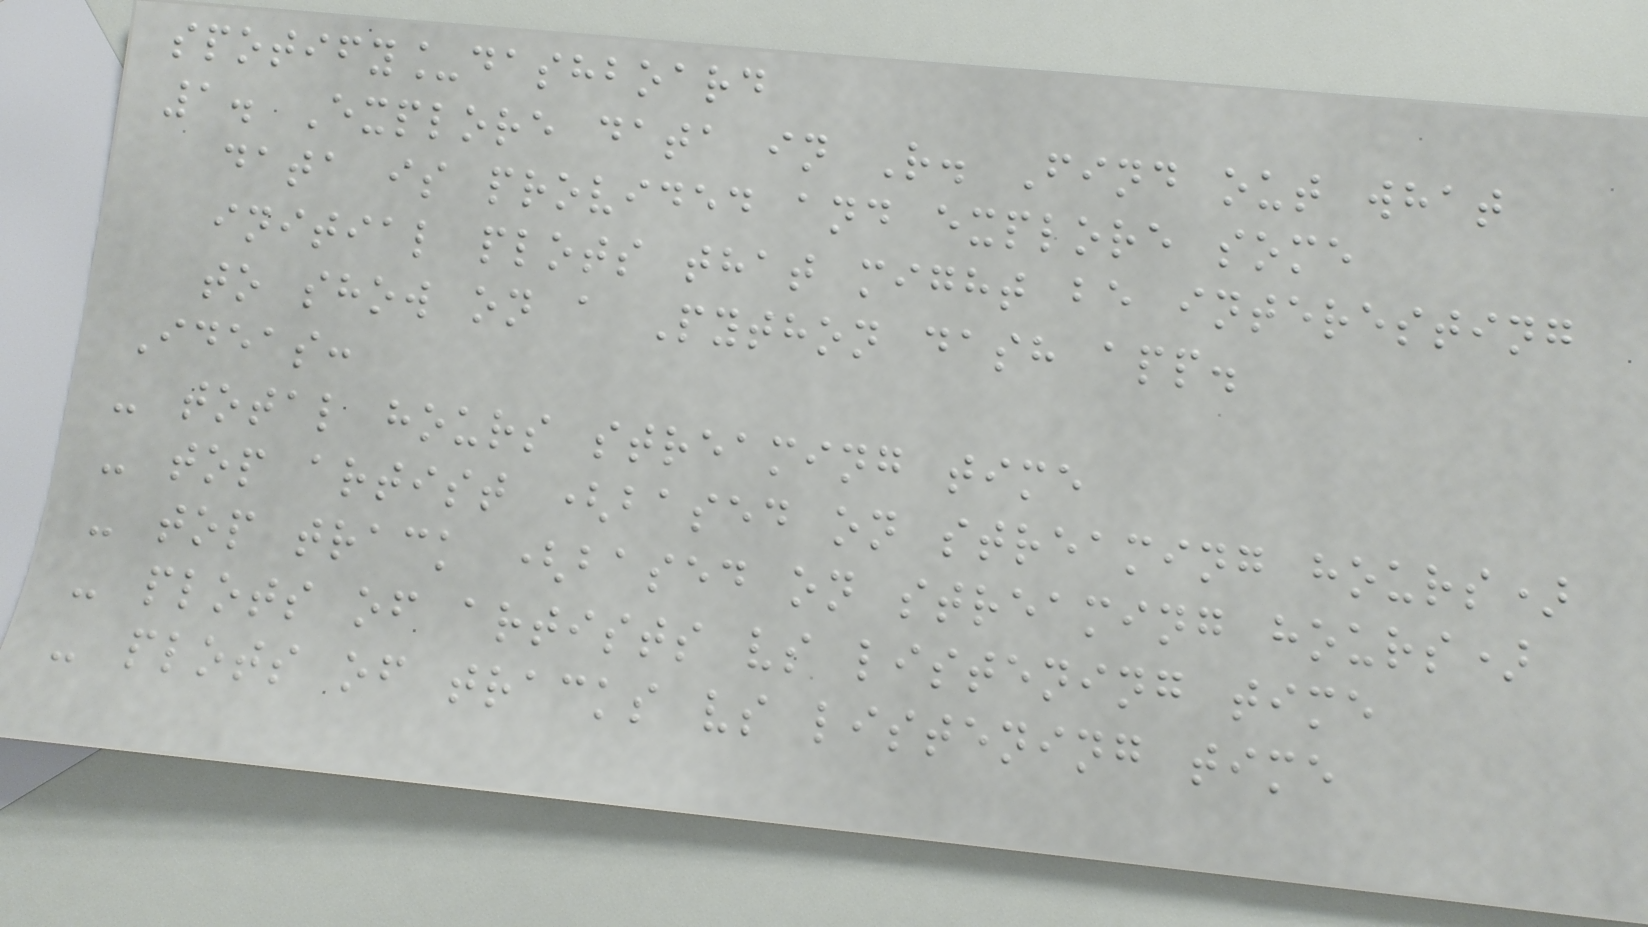spotify_dashboard
1. Explore data in R. Find out what
data is provided and explore some
initial plots that might be interesting
to show on a Python dash app.
Ideas:
- total hours streaming time
- top artist (based on streaming hours)
- top track (based on streaming hours)
- plots of artists vs listening time
- plots of tracks vs listening time
